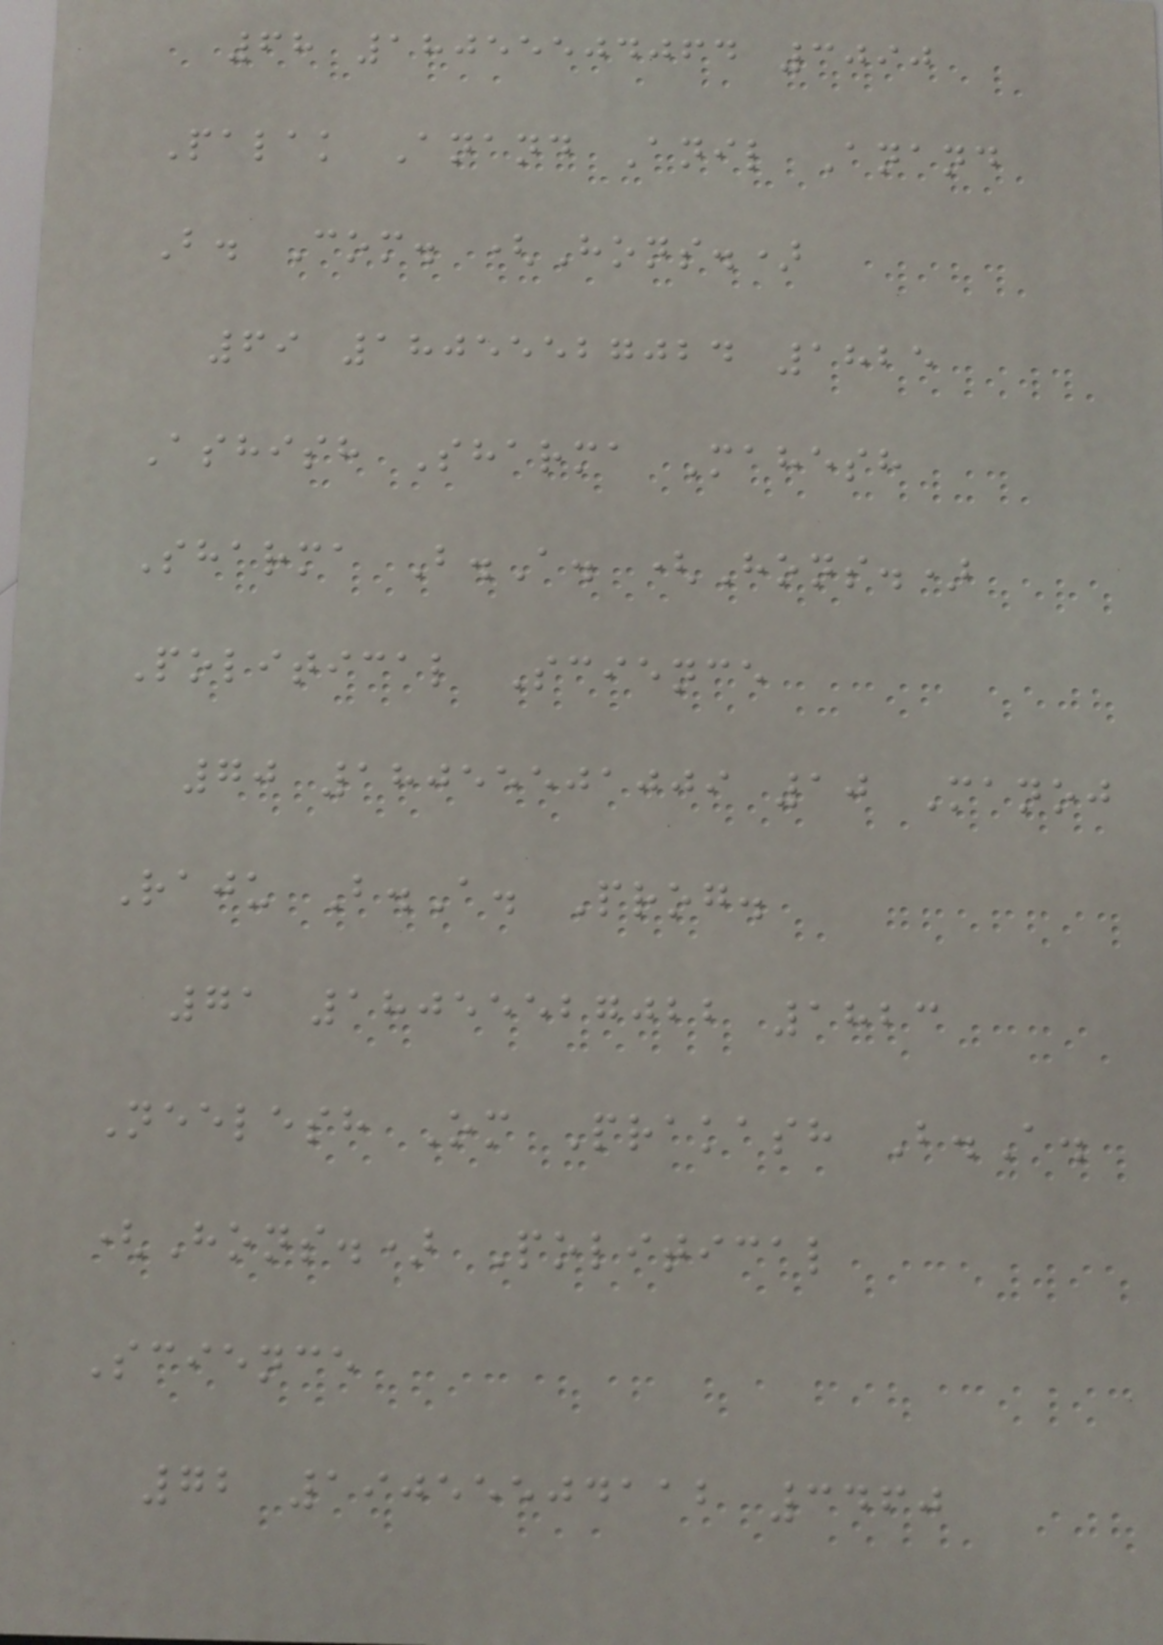68 18055504064 3090
Palak Anand Anil Anand
B. Com. (Hons.)
69 18055527024 1825
Ashish Sharma Mahesh
Sharma B.A. (Hons.)
Political Science
70 18055501009 10 Manoj
Raju B.A. Prog.
71 18055527022 1823
Neelesh Om Prakash B.A.
(Hons.) Political
Science
72 19055504112 3460
